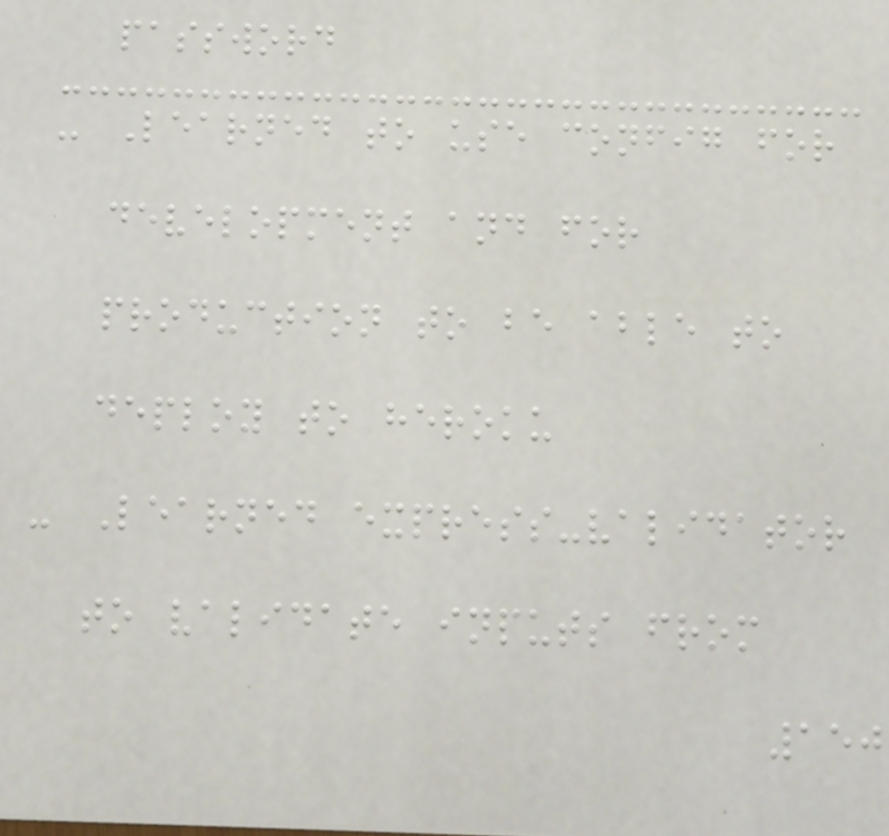password
- Learned to use config for
development and for
production to be able to
deploy to heroku
- Learned express-validator
to validate inputs from
150
